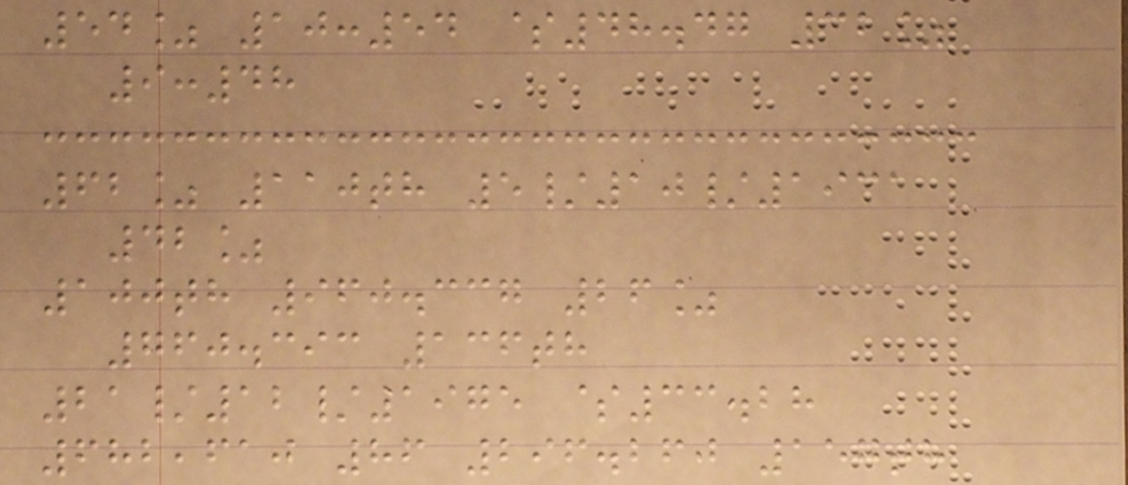54% 10:54 $48.47 32%
9:48
62% 110th 5/10/1931
42%
100th 960.337 26%
760.393 136th
21/12/1975 $33.28
682,610 86 296.260 157th
